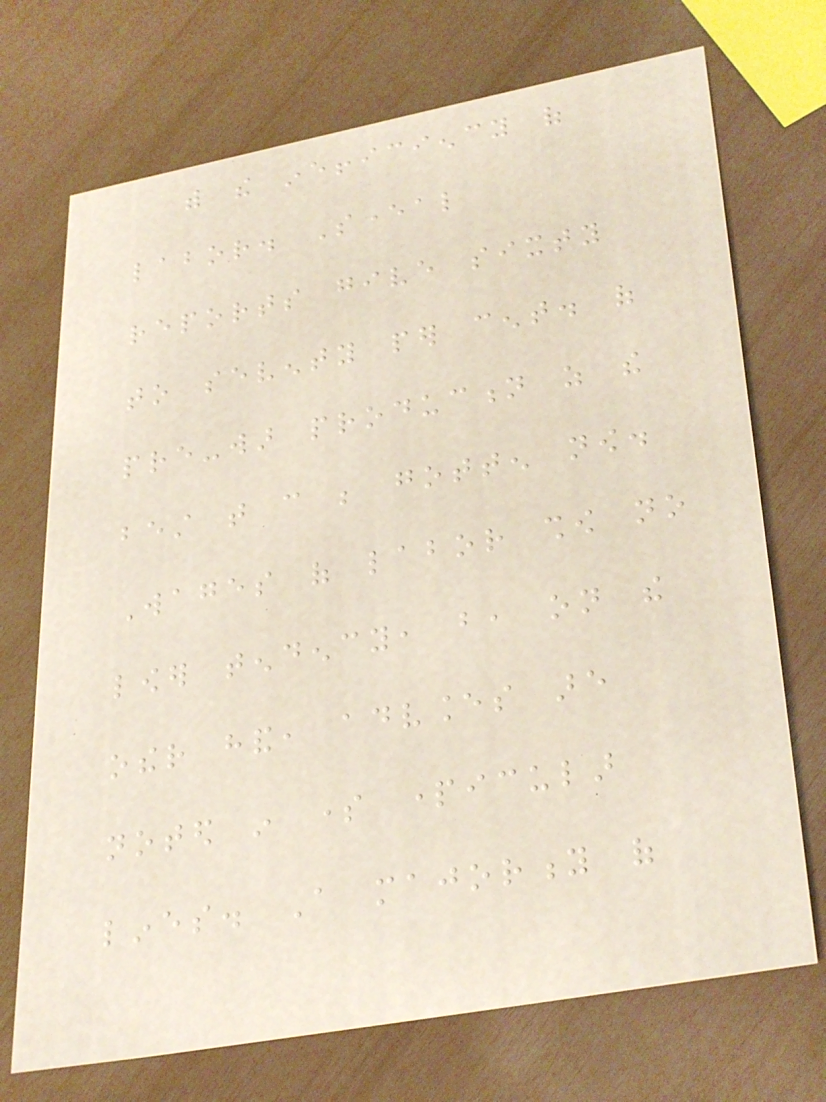with the inefficiency of
labor. Several
reports give sixty
to seventy per cent. of
pre-war production as the
best that can be gotten now.
Wages of labor show no
lower tendency, but, on the
other hand, advances are
noted in some particular
lines. A majority of
